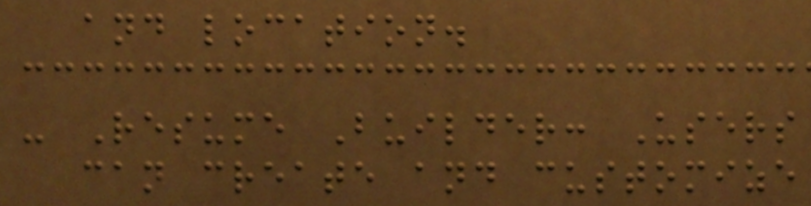and location.
- Resume Builder: Users
can create and customize
